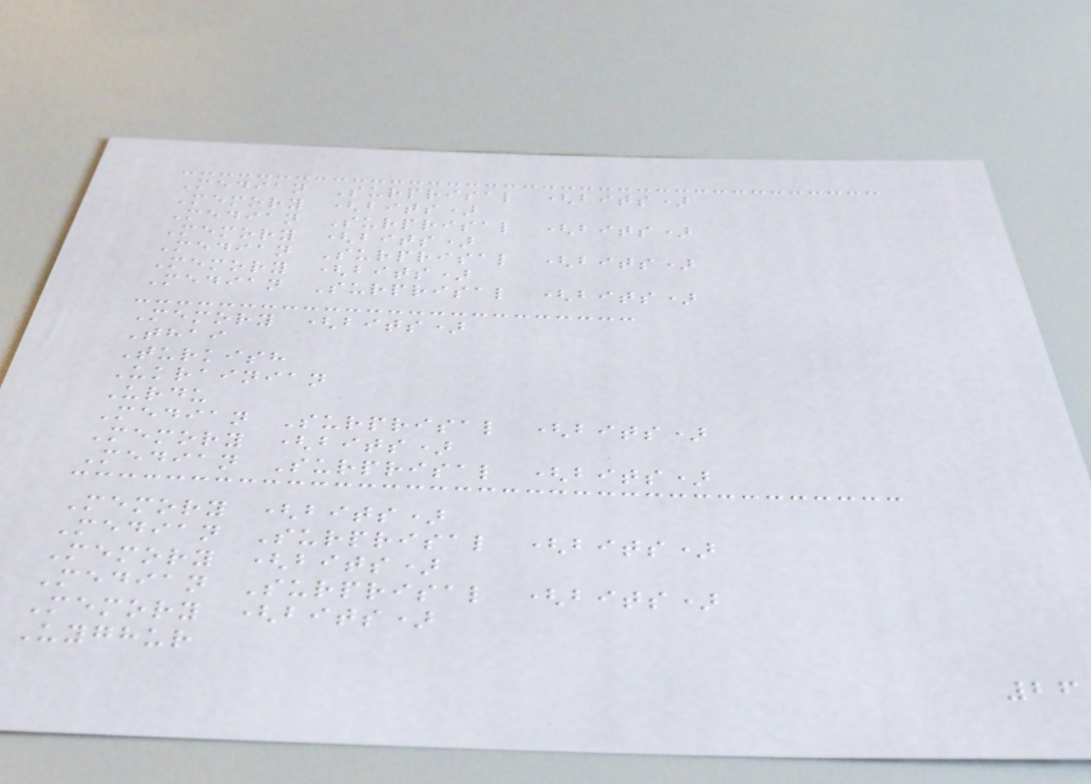Median Surprisal (bits)
Memory (bits)
Median Surprisal (bits)
Memory (bits)
Median Surprisal (bits)
Memory (bits)
Median Surprisal (bits)
Memory (bits)
Thai
Turkish
Ukrainian
Urdu
Median Surprisal (bits)
Memory (bits)
Median Surprisal (bits)
Memory (bits)
Median Surprisal (bits)
Memory (bits)
Median Surprisal (bits)
Memory (bits)
Uyghur
26
